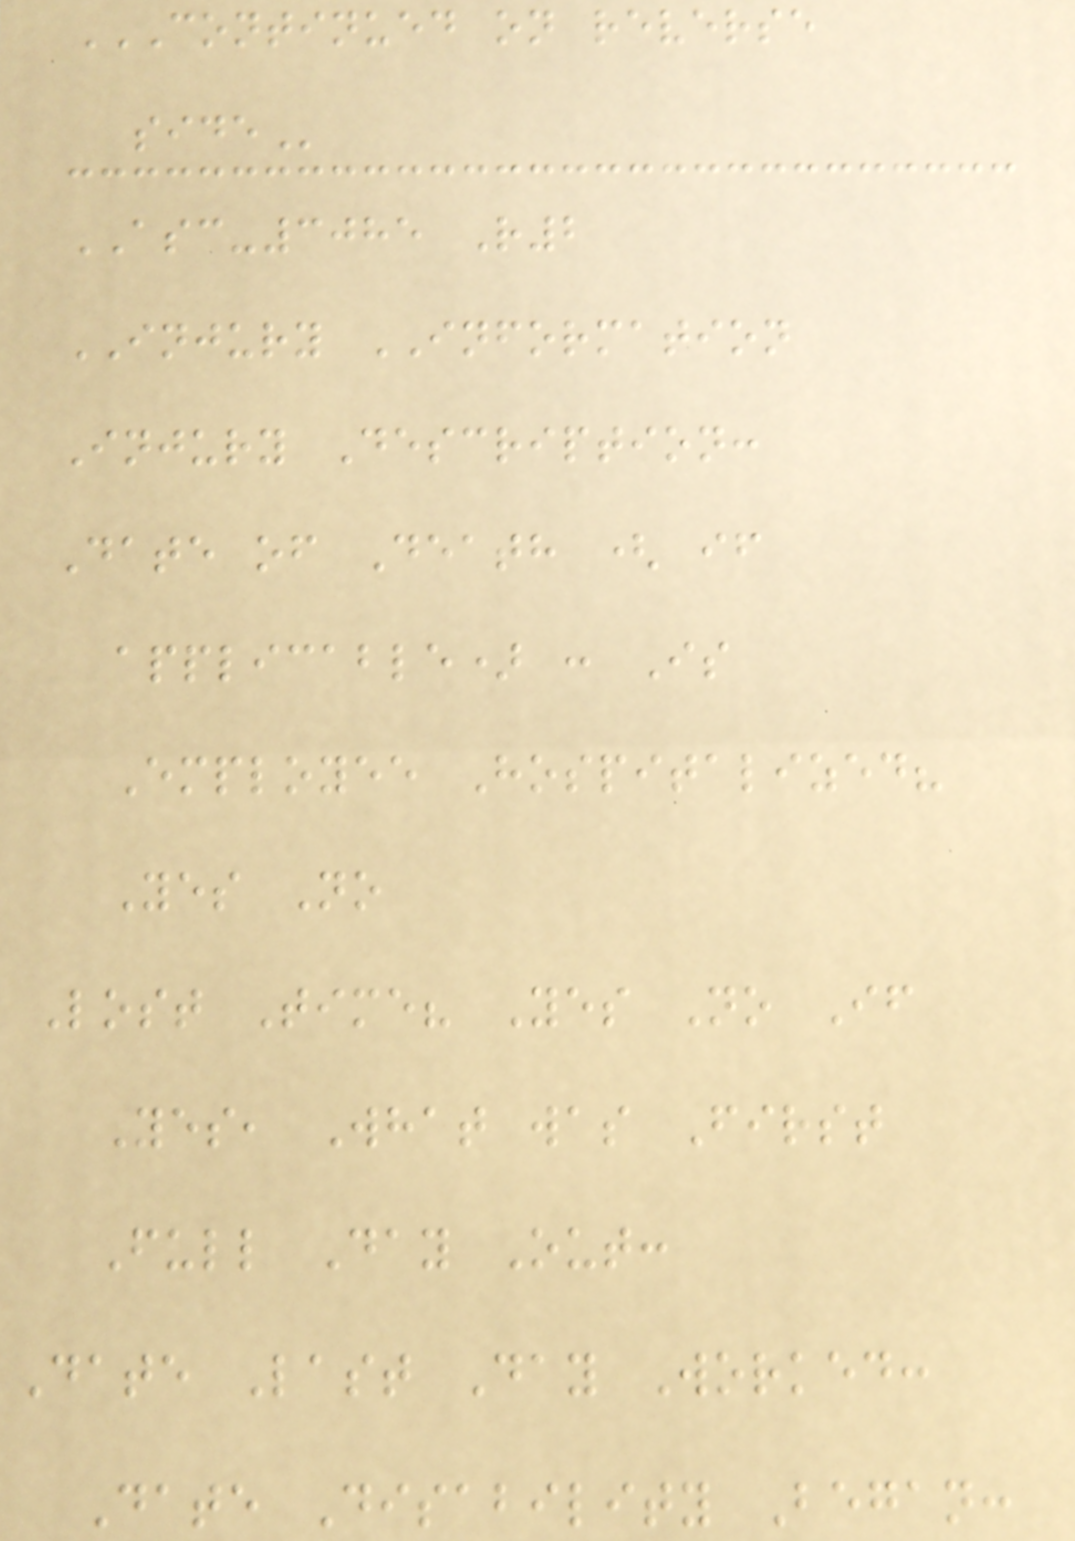CONTINUED ON REVERSE
SIDE
ASC-3085 R2
INJURY INFORMATION
Injury Description:
Date of Death ( if
applicable) : Is
Employee Hospitalized?
Yes No
Lost Time? Yes No If
Yes, What was First
Full Day Out:
Date Last Day Worked:
Date Disability Began:
